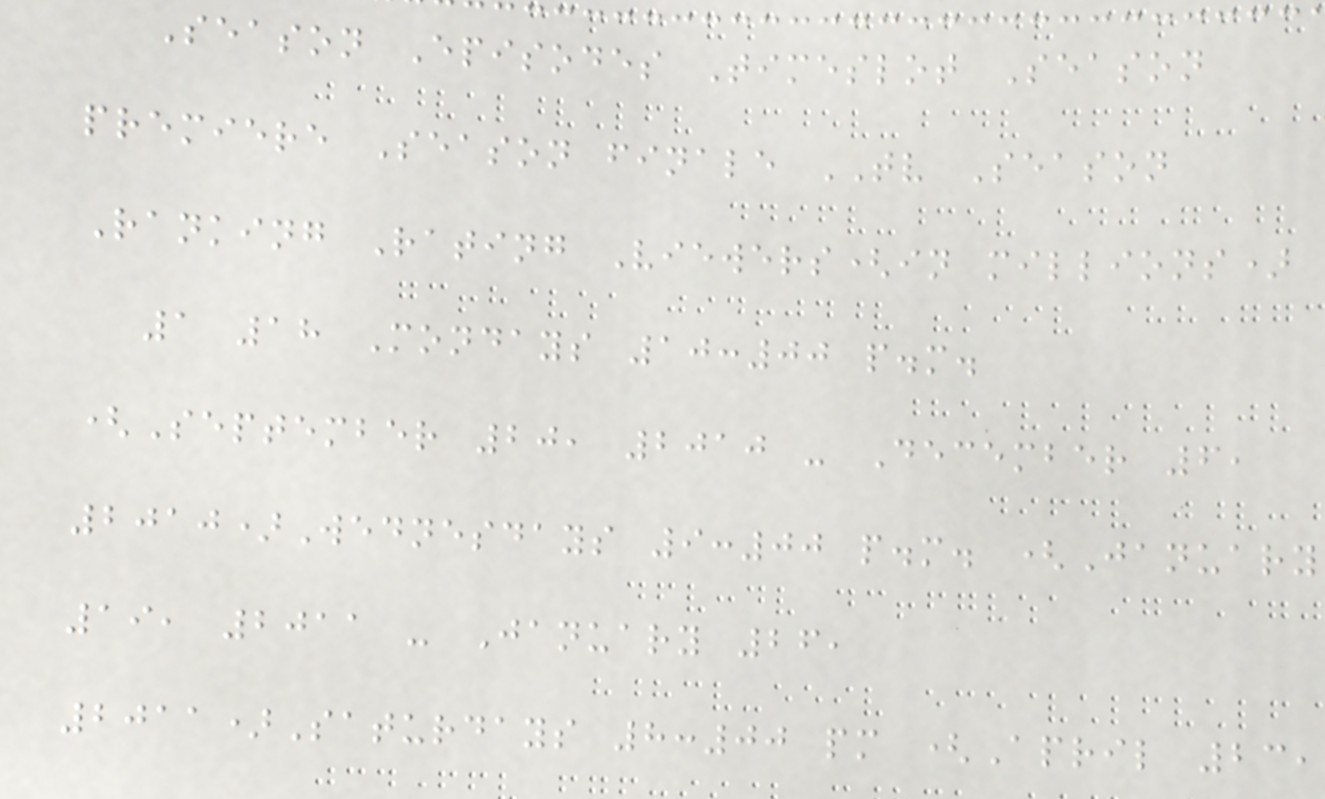Season Episodes Timeslot Season
premiere Season finale TV Season
Ranking Rating Viewers(in millions)
1 18 Mondays 10:00 p.m.
(September 20, 2010 - December 6,
2010)Wednesdays 9:00 p.m. (January
19, 2011 - January 26,
2011)Saturdays 8:00 pm (April 23,
